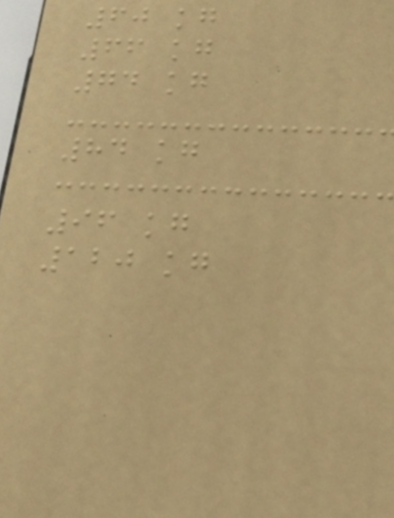60 kg
66 kg
74 kg
84 kg
96 kg
120 kg
